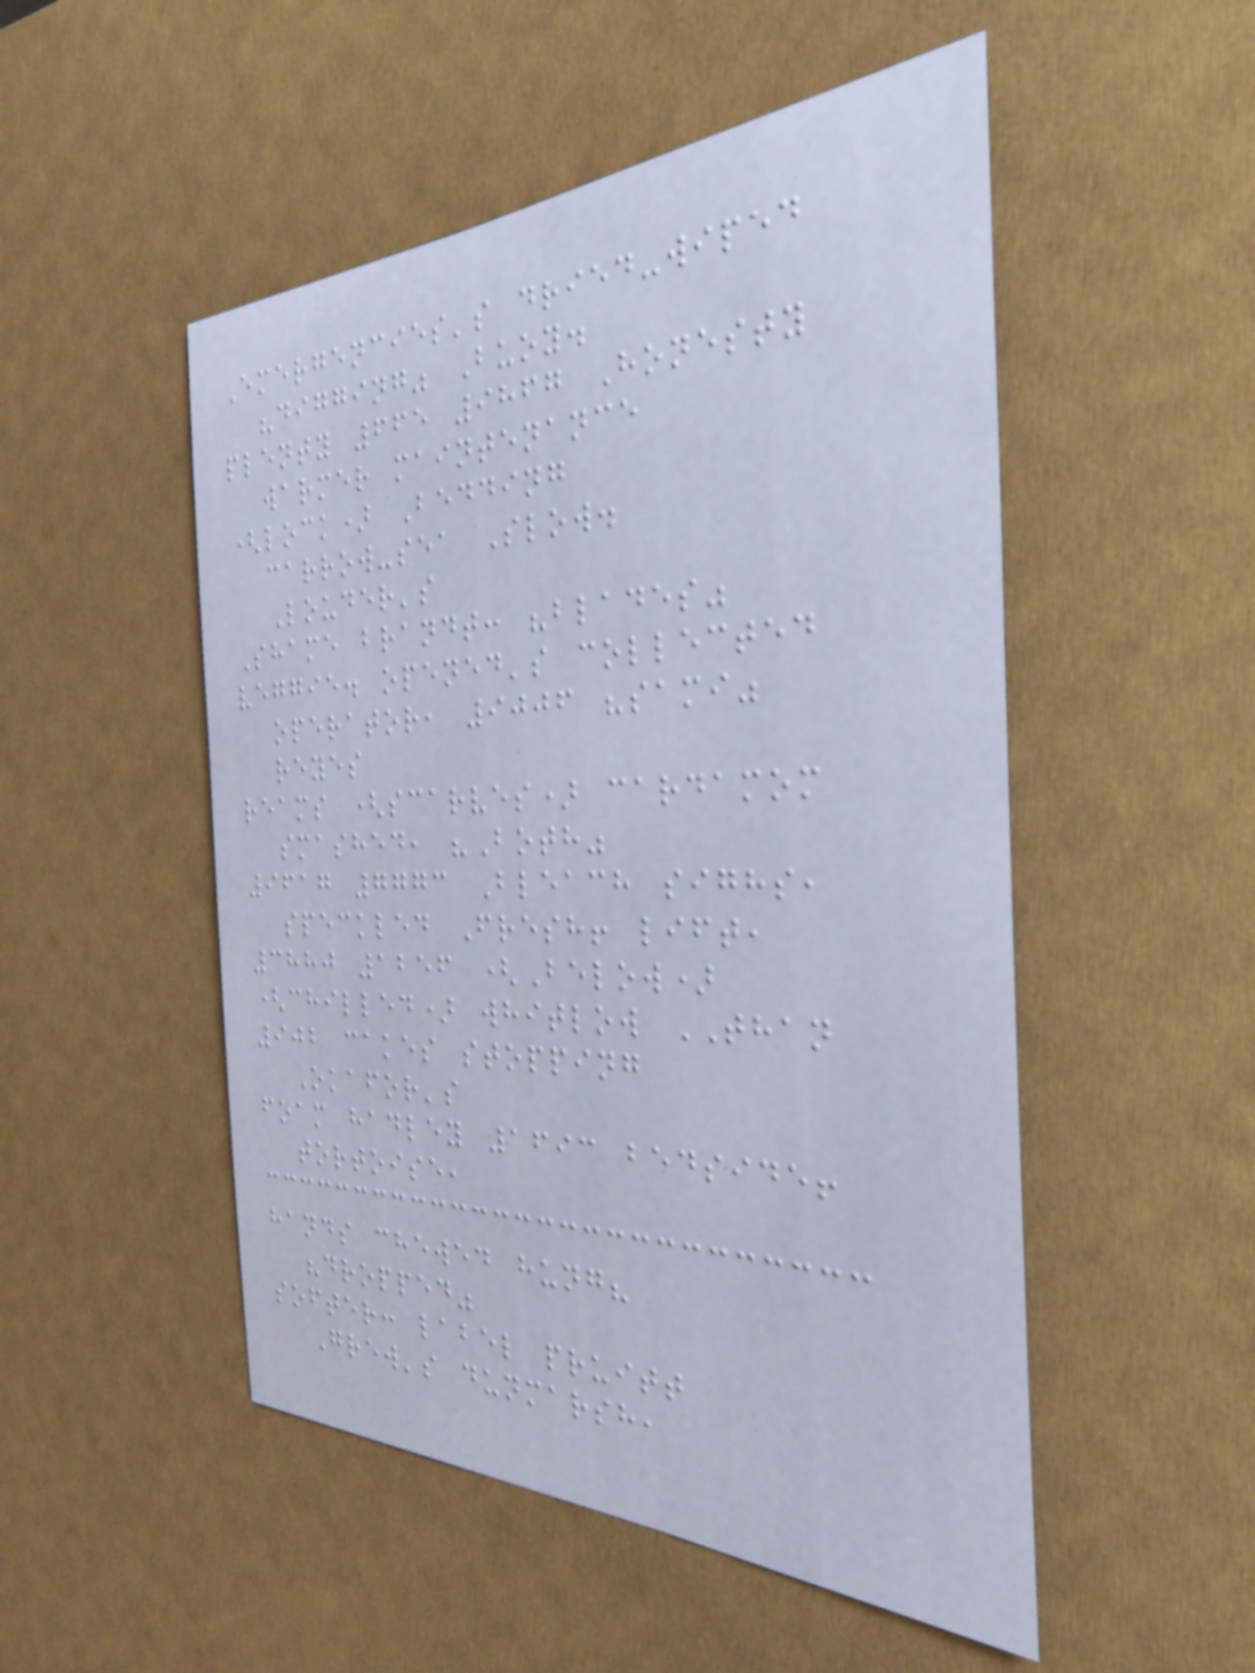Emergencies's dried-wiped
"digging" Buoy.
plenty 665 9867 Honesty
warmer maintenance
(lock) Bedding
carrow-sea Slow.
Louder's
Shame brandt: "blades"
veggie. opened's collected
operator, 9006 "sami"
reyes
reams (scarves) cardamom
smashed, "Both"
9617 7773 Bleach sighs,
speckled Fresh! lift,
3880 1256 (Below)
(chilled) whitlow THAN
902 cakes stopping
Okafor's
foam hadley 1693 bedside!
tortoise,
hands chewed hung?
"dropped"
softer: label pruitt
Grew's dunmarsh,
